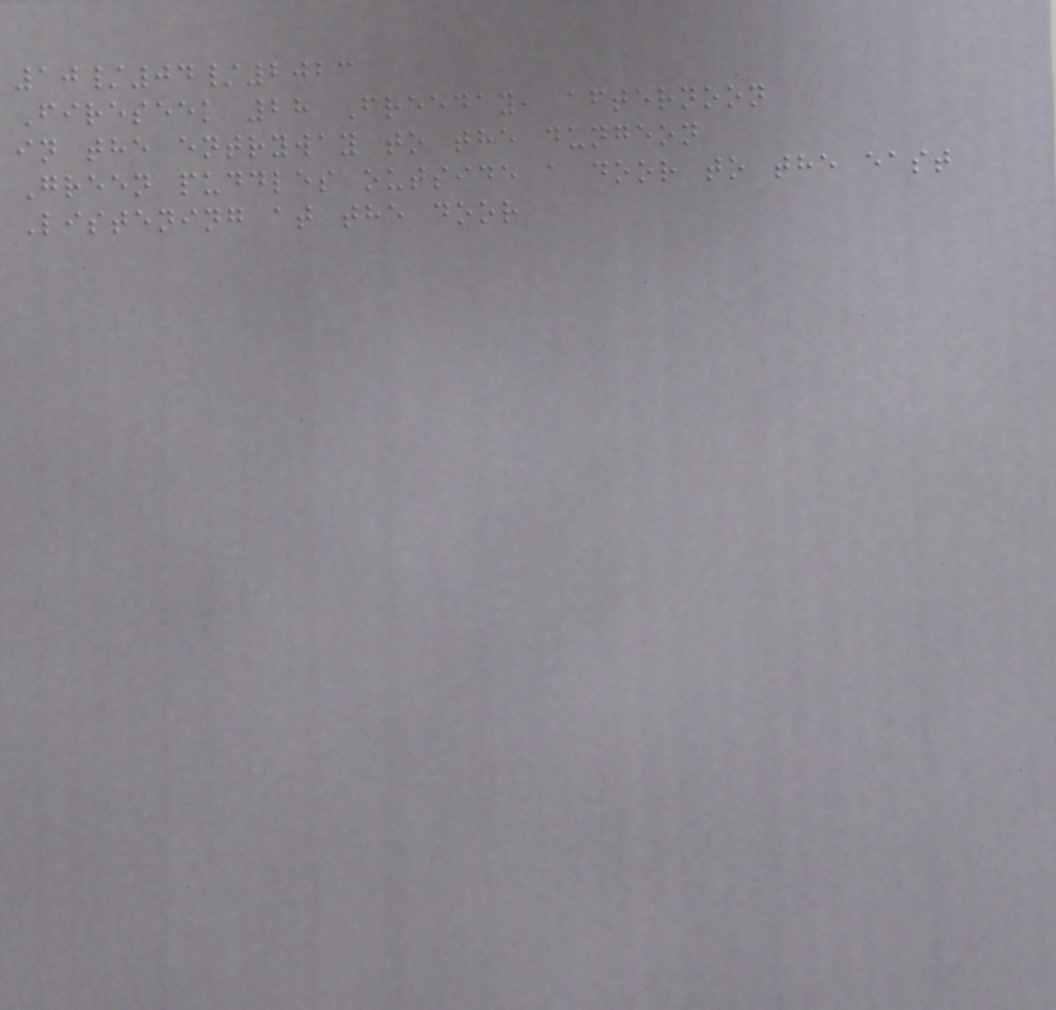10/04/2023
Fireseek 28 Freeday, afternoon
in the entryway to the dungeon
Green puddles outside a door to the east
Listening at the door
